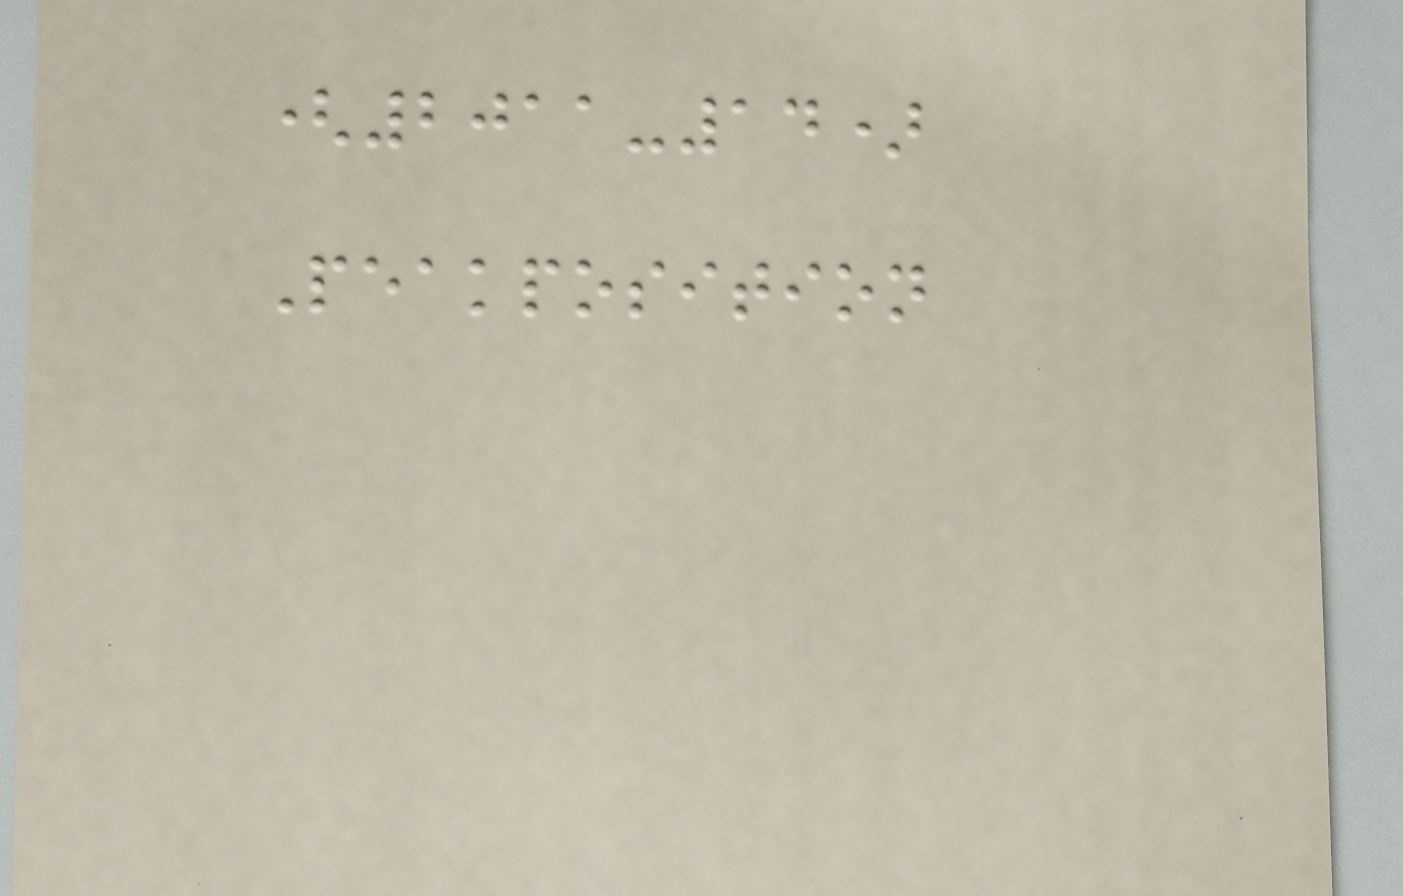(2011-14)
Peakposition
